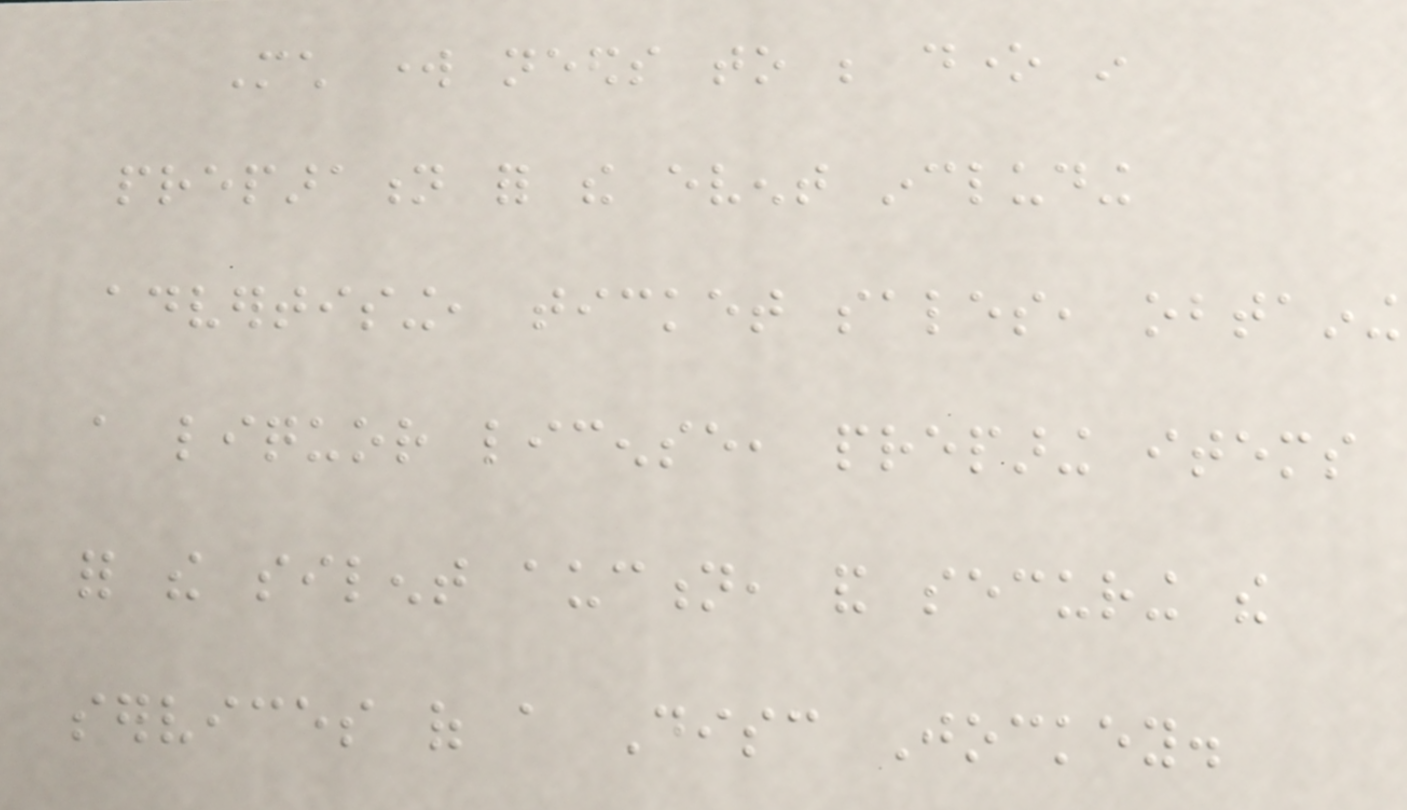Much work needs to be done in
preparation for the event including
advertising, ticket sales, obtaining
a liquor license, preparing items
for the silent auction, and securing the
services of a Disc Jockey.
